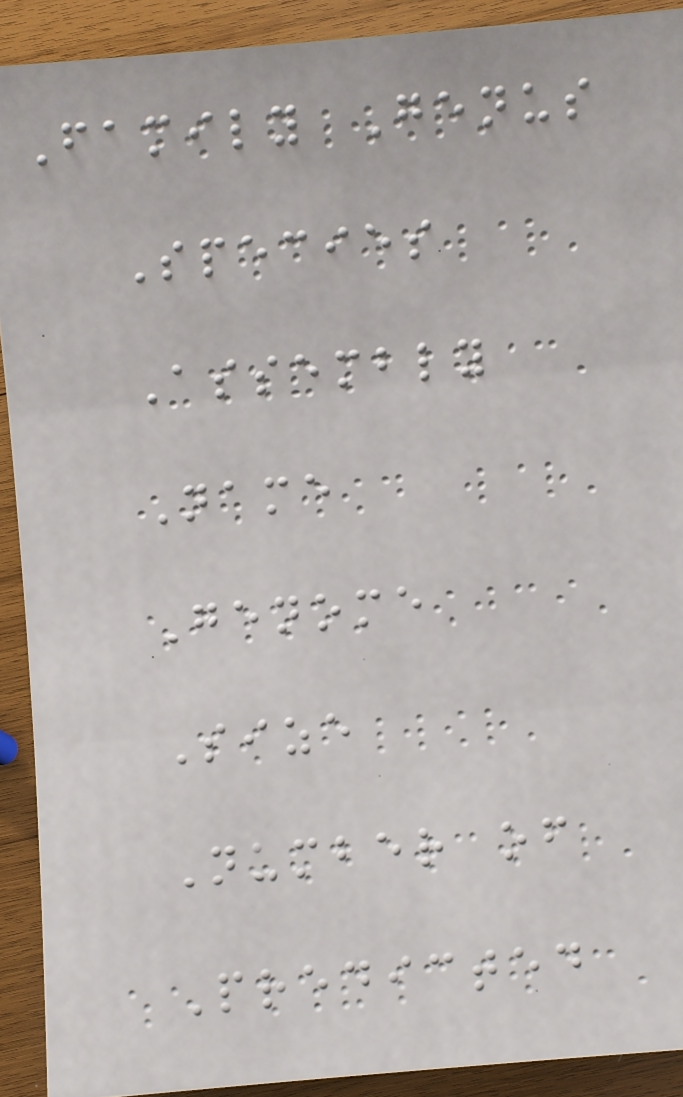Family Genus
Species
Assembly
Name
Genome
Size
Number of
Predicted
